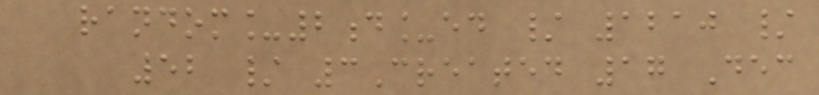random_2d_ed / 1210 /
52 / 3Created 17 Dec
